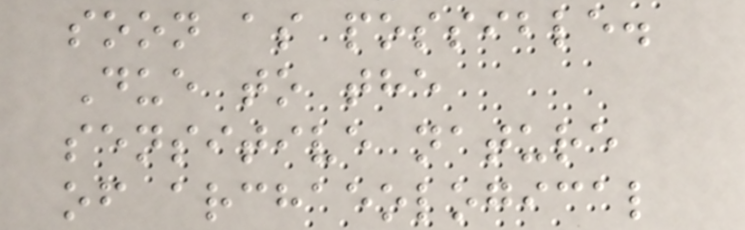soon as possible.
Due to the
sensitive nature
of archaeological
